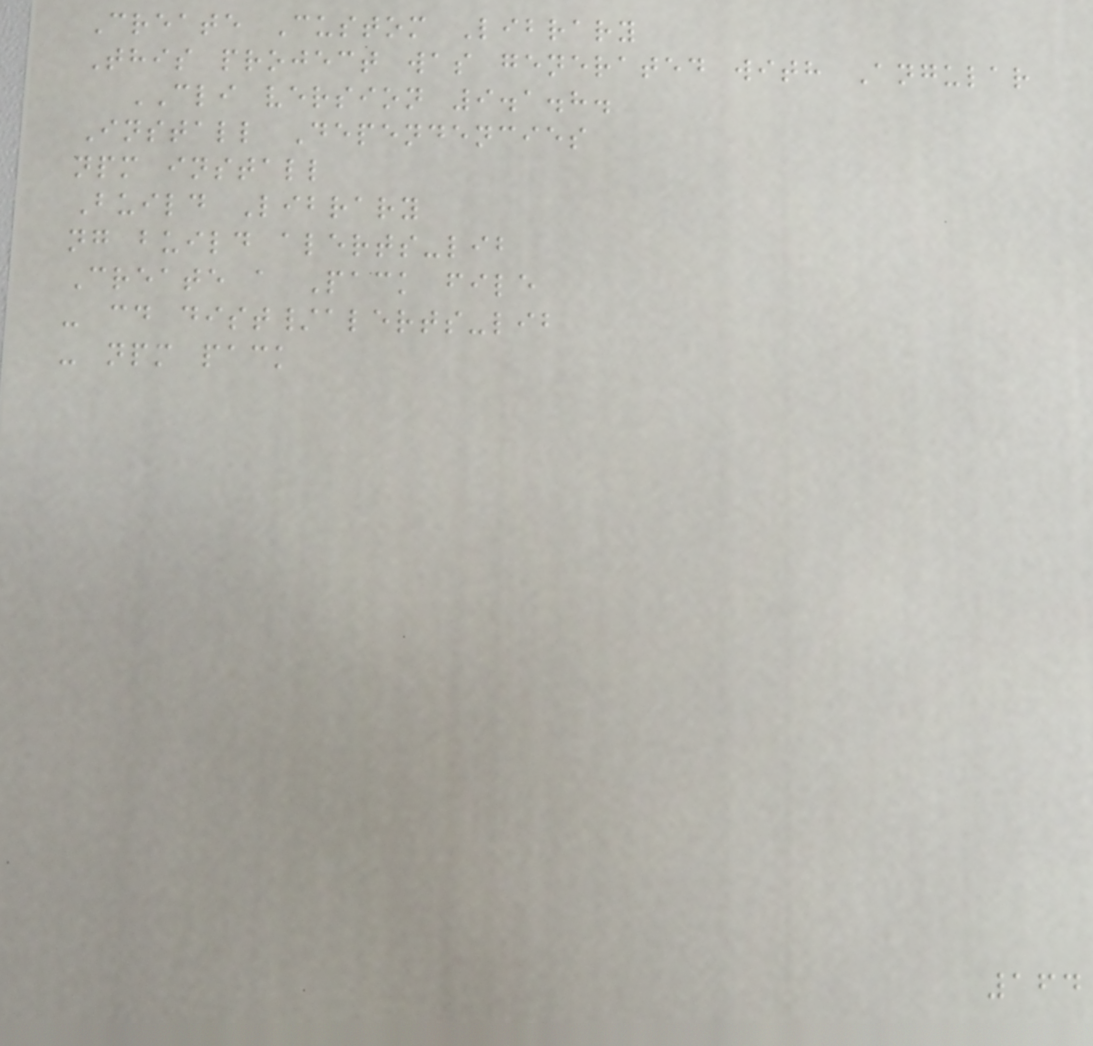Create Custom Library
This project was generated with Angular
CLI version 9.1.8.
Install Dependencies
npm install
Build Library
ng build alerts-lib
Create a Pack file
- cd dist/alerts-lib
- npm pack
164
